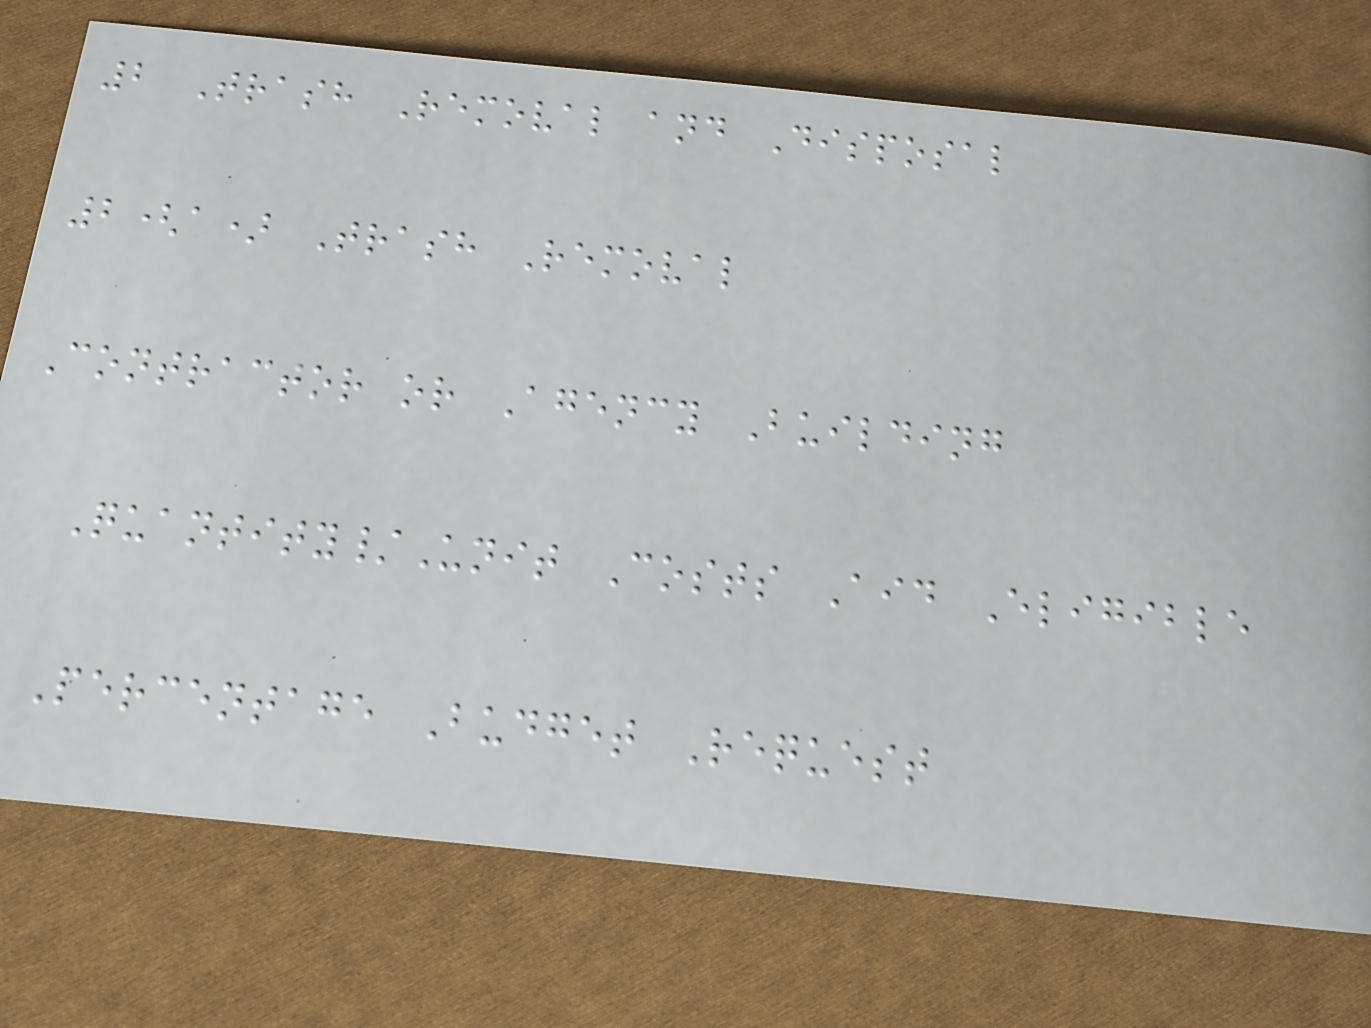2 Trash Removal and Disposal
2(a) Trash Removal
Contractor or Agency Building
Quantity/Unit Costs Aid Eligible
Percentage Budget Request
